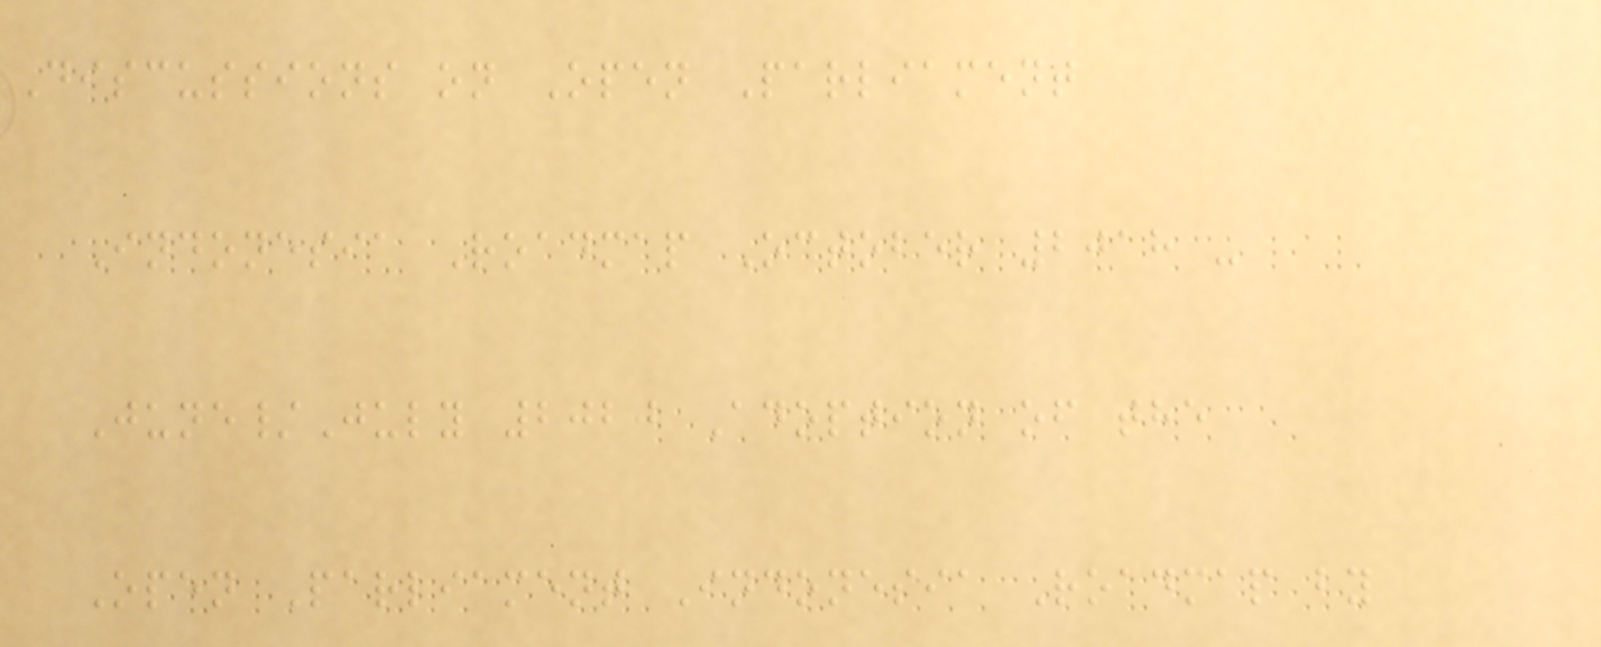Discussions on Open Parliament
Indonesia Roadmap October 2018 -
June/July 2020 Adoption of the
Open Parliament Indonesia Roadmap by
